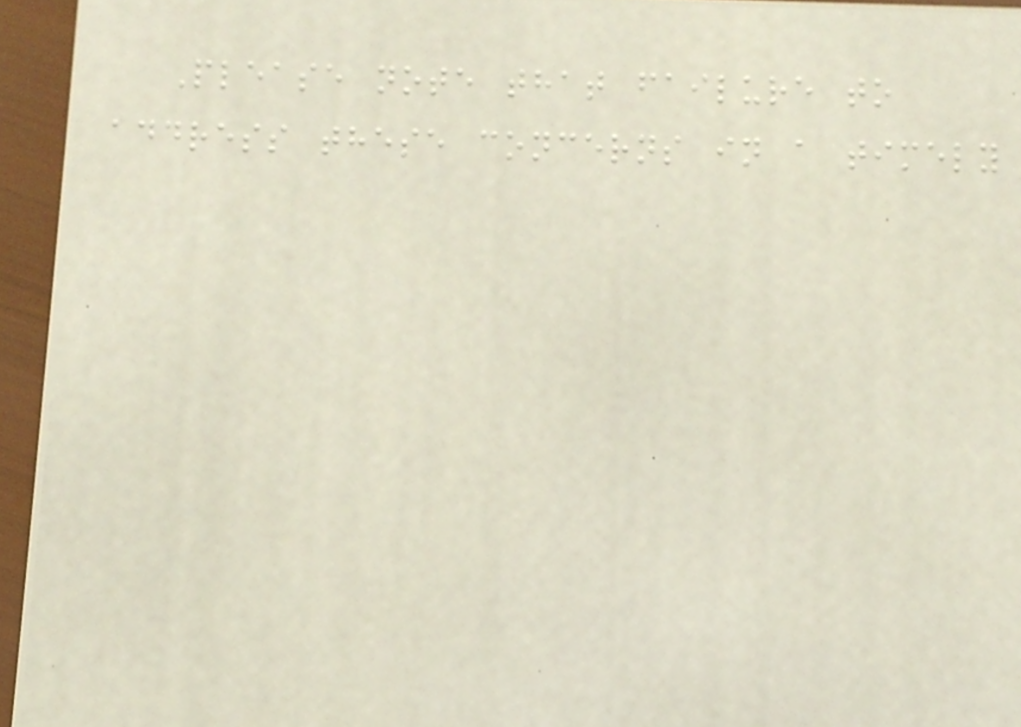Please note that failure to
address these concerns in a timely
